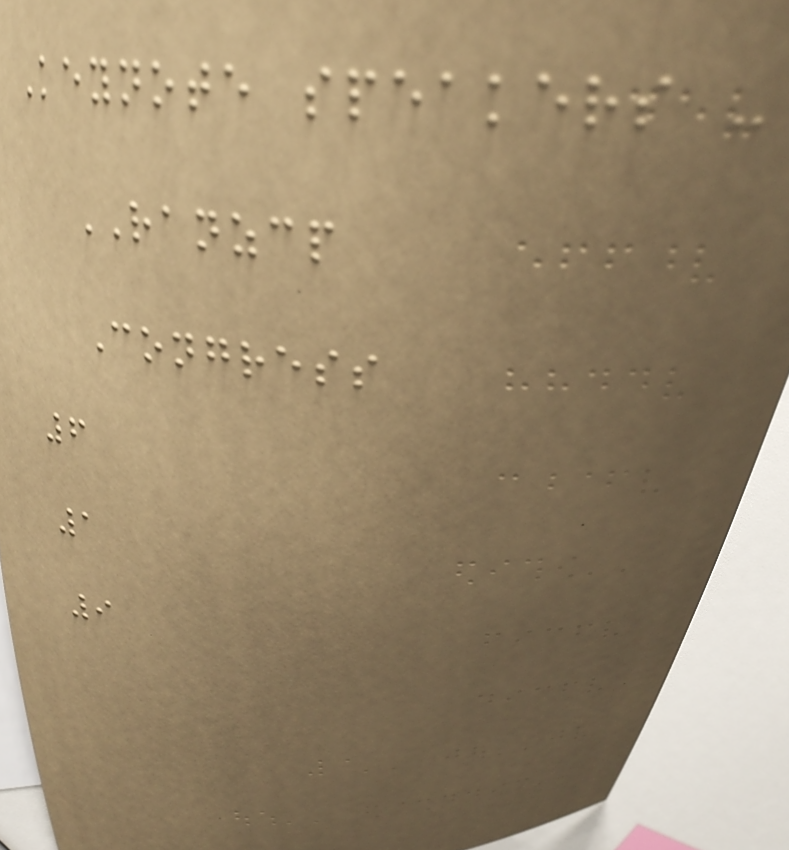Keynote speakers -
RANZCP
Congress
6
1
9
